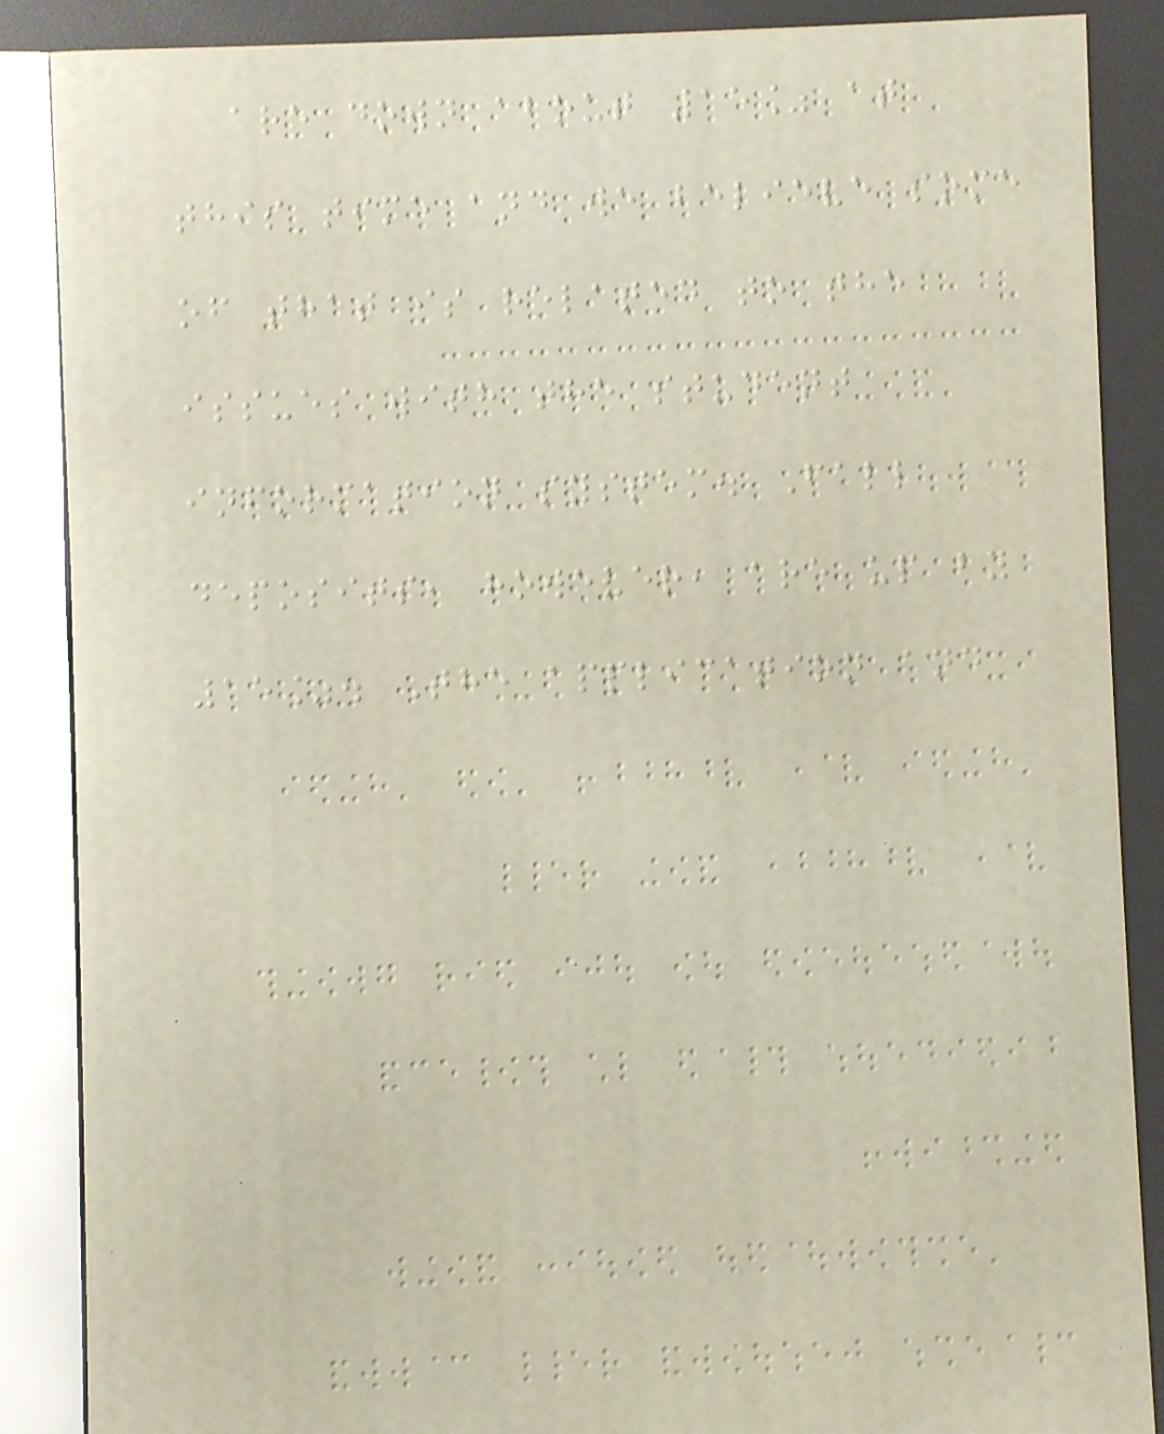are down about 15% at
this time and we believe some
of that is related to the
issues with the student
information system. Fall
deposits, however, are up by
15%. The application and
